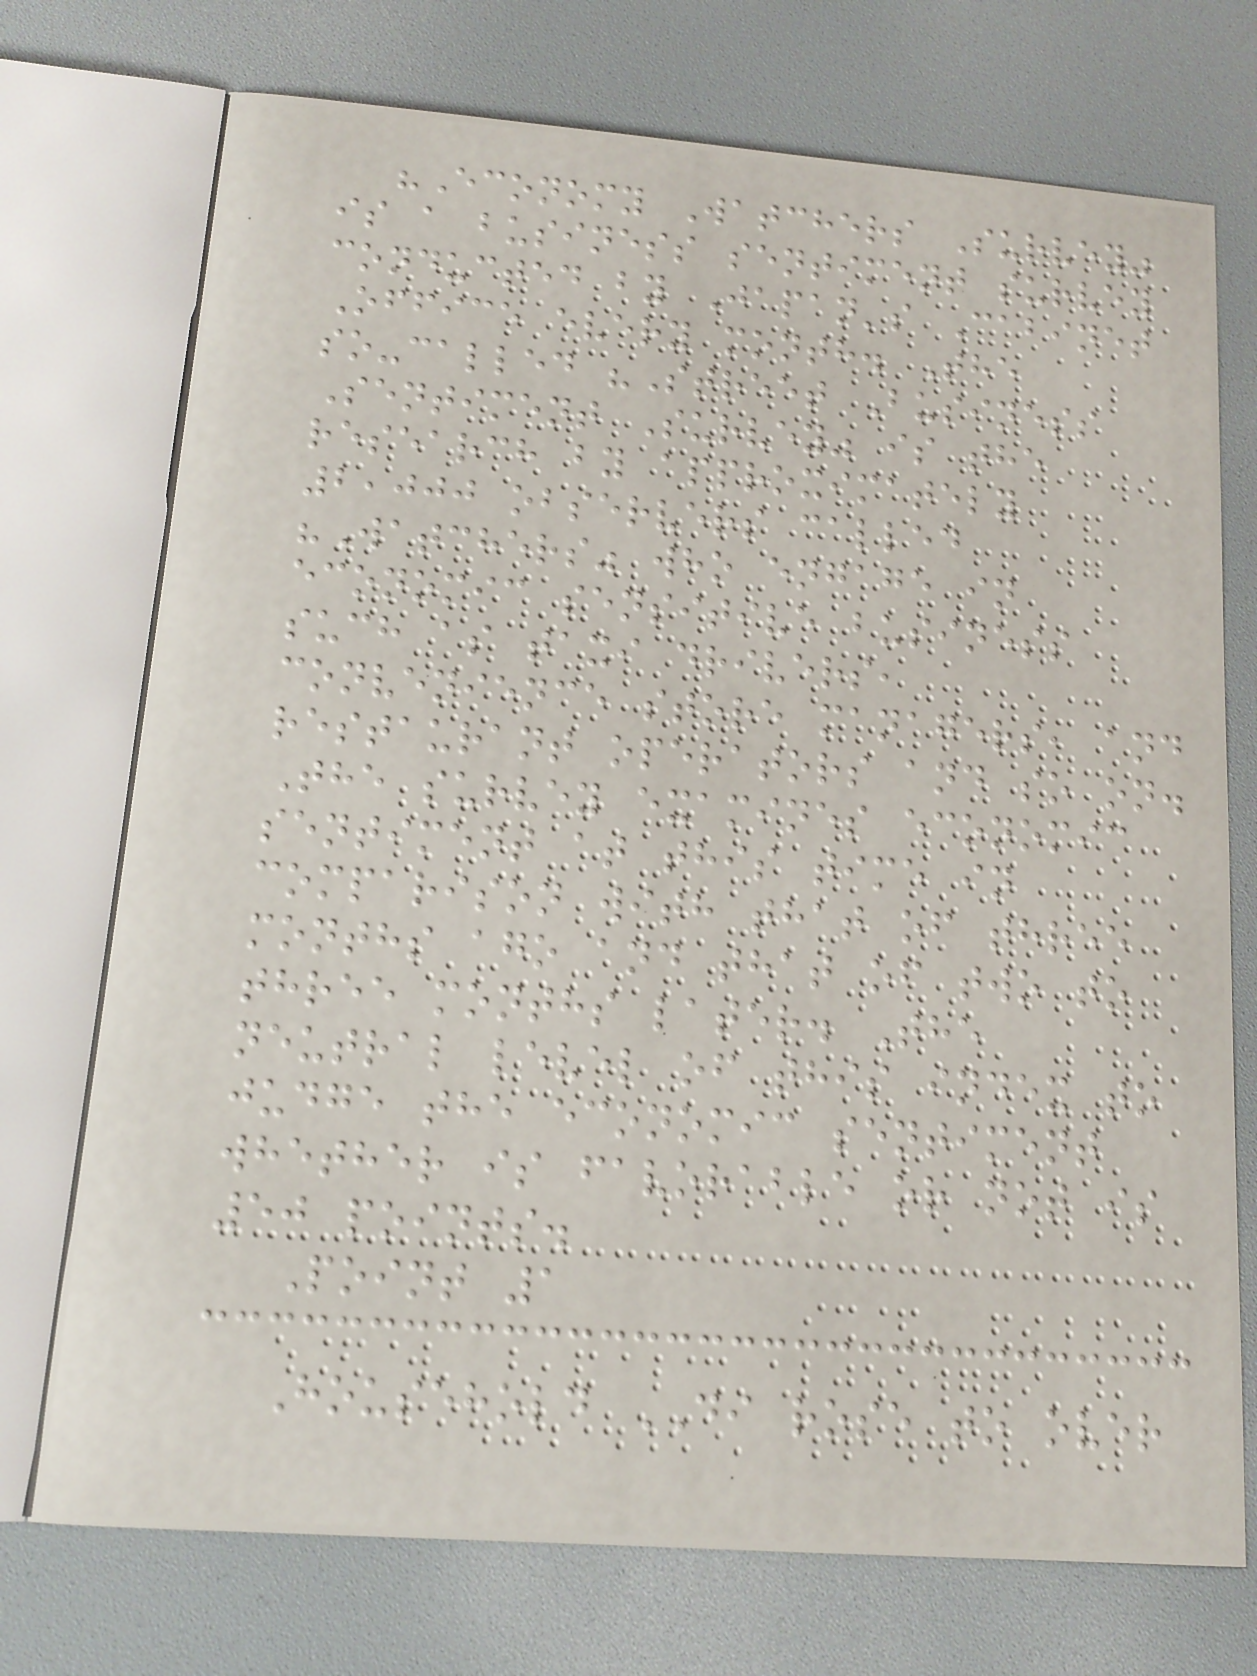"Economy Watchers Survey"
is a business sentiment survey
conducted by Japan's Cabinet
Office every month. The
so-called "Street Business
Sentiment Survey" is the
research by approximately
2,000 observers called
"Watchers" who engage in
economic sensitive business
such as taxi drivers,
convenience store managers, and
restaurant operators and so on.
The survey examines economic
sentiment at this time in
comparison with that of three
months ago and that of two to
three months later. The
neutral level of this index to
judge the economic sentiment
whether is favorable or not is
50 points.
Point 1
Household DI rose to over
